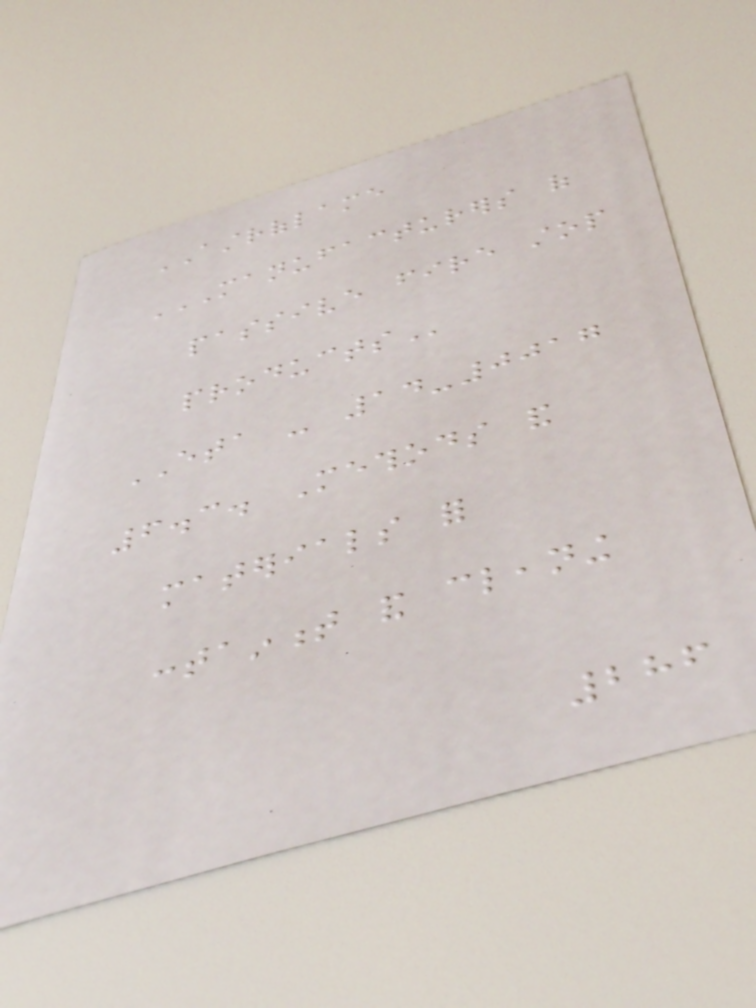ASTROFLAME
MANUFACTURERS OF
PASSIVE FIRE STOP
PRODUCTS
ETA - 14-0017
6.3. Methods and
materials for
containment and cleaning
286
